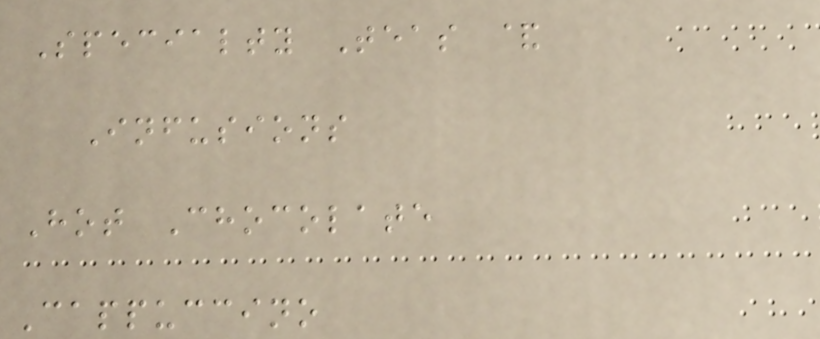Specialty Teas &
Infusions
Hot Chocolate
Cappuccino
